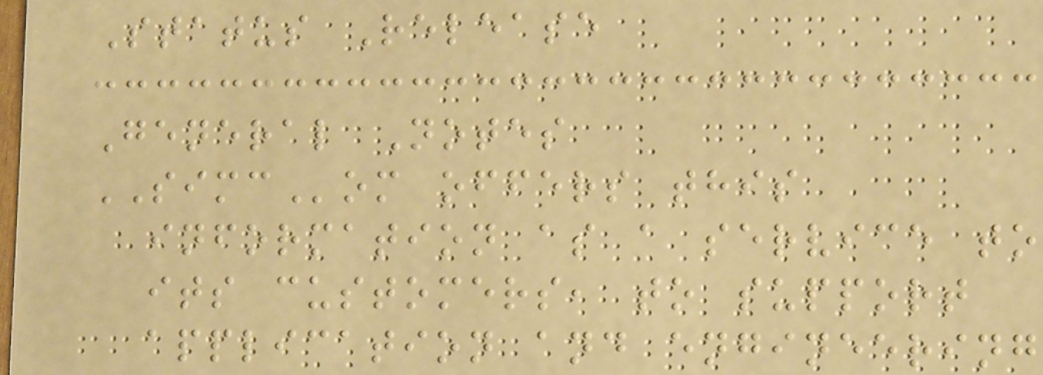Status Release
General Notes
SIMCom offers this
information as a service to
its customers, to support
application and engineering
